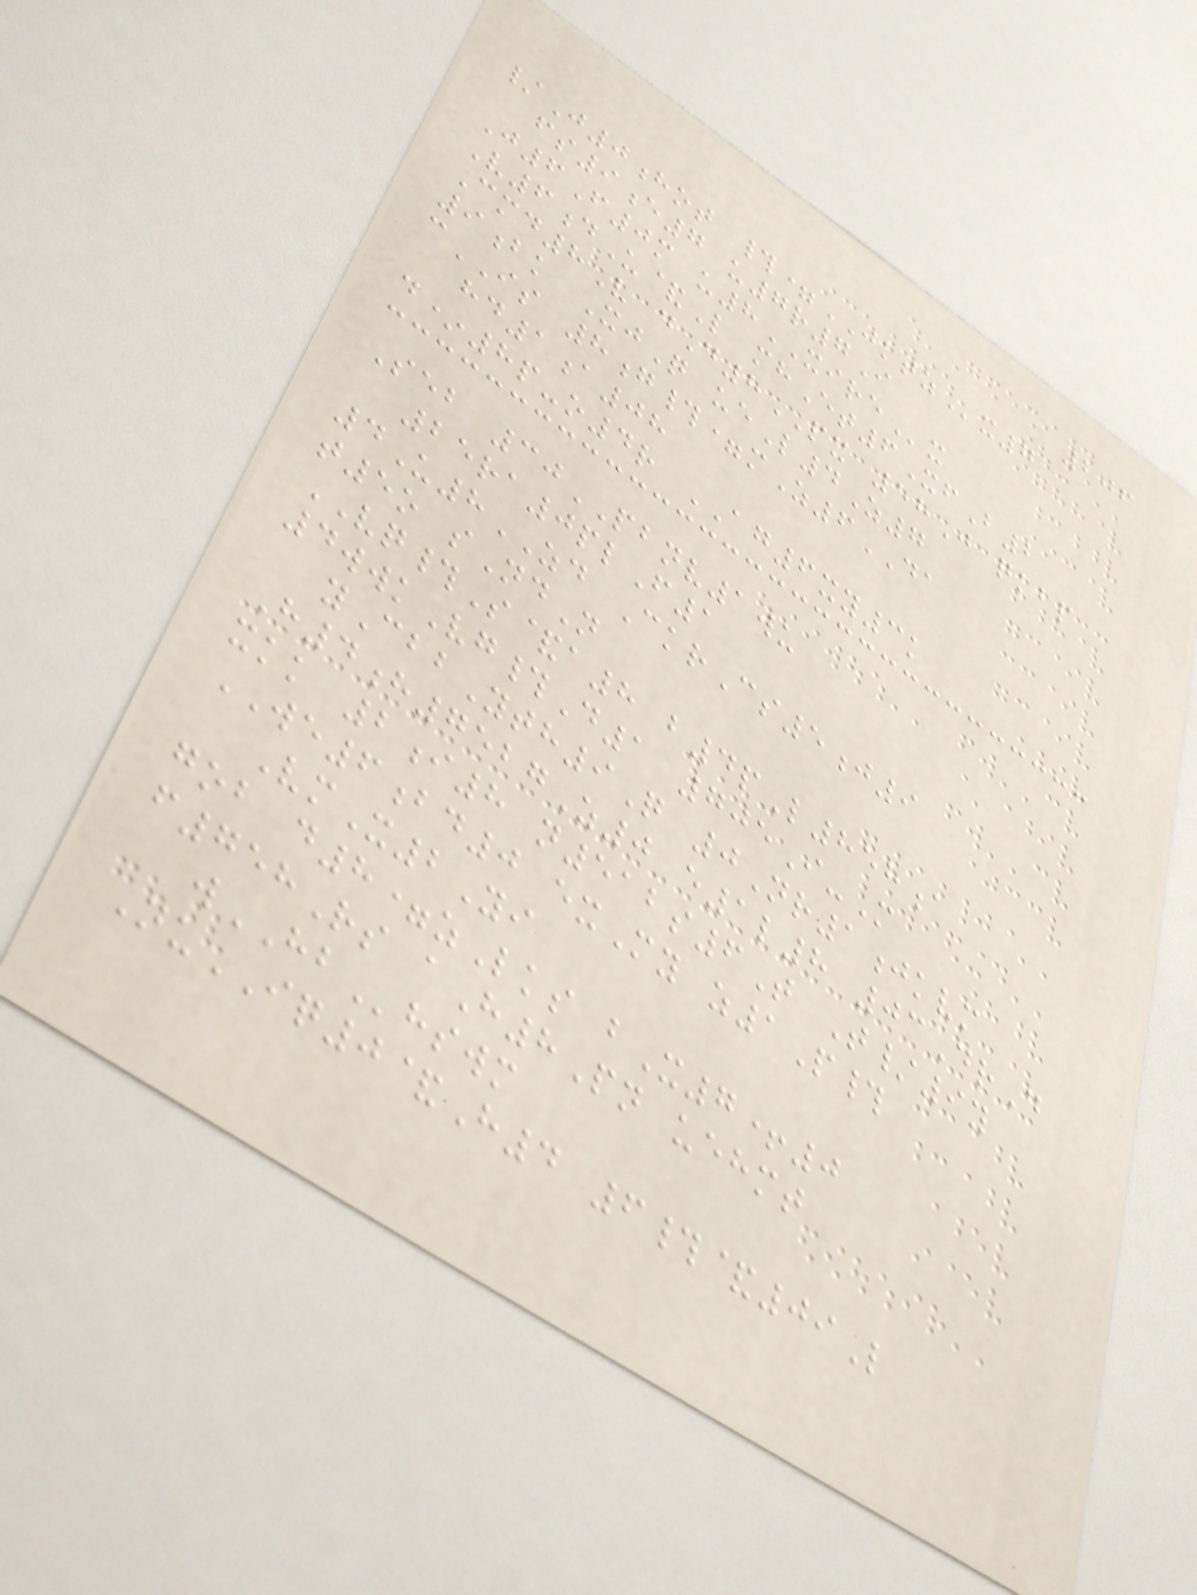206
/J0hot #=JKTZx7
fs9e7 u7r7I
J6F0m u8XIREx
V6dU&L mhEt6XfB2
Cmd8V dD8PX 58J qkbp
9bk XjQ ueL4Z7
cIS 8g#=mZ6DA
hd1a08
d*8p-o4r AG6xy3k
Seb 30PBNV1wu
25ra0plF1
4U8ZD CkrCs5j9
t5o sNdN
VQ#S&a8 b4pL858a
4wwkVg#D1 705I-M
yCbbYth9Q 0Nr1jkvm
H4h7527Z0 e1l8 03DrD
xkk 2i8 n512s6T T/9y
WE6bd0 exMy z1P#
VmX2Yi
gob d8=zLks bX7+0
f758Rs aH8Pn uehmt
wHBhswm
NuIQ0&H4 6#&09L
